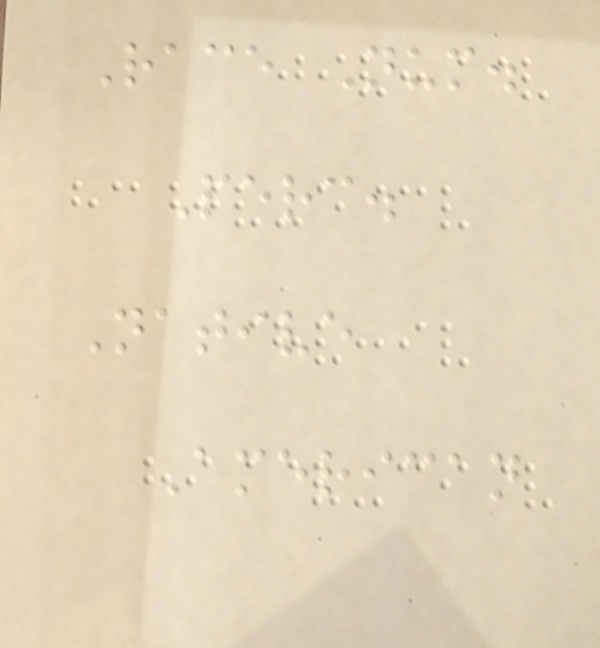Race Num.
Perc.
Native
American
